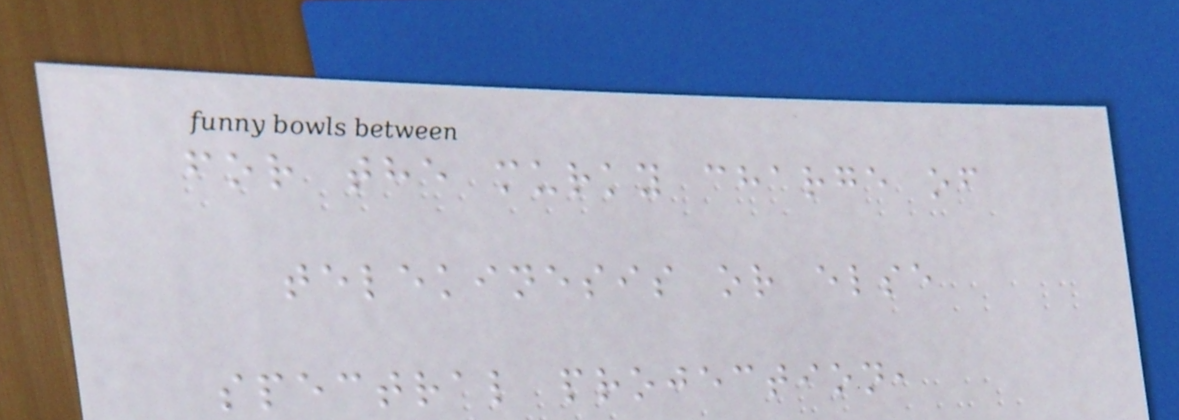for the murky charge of
telekinesis or else
spectral projection,
